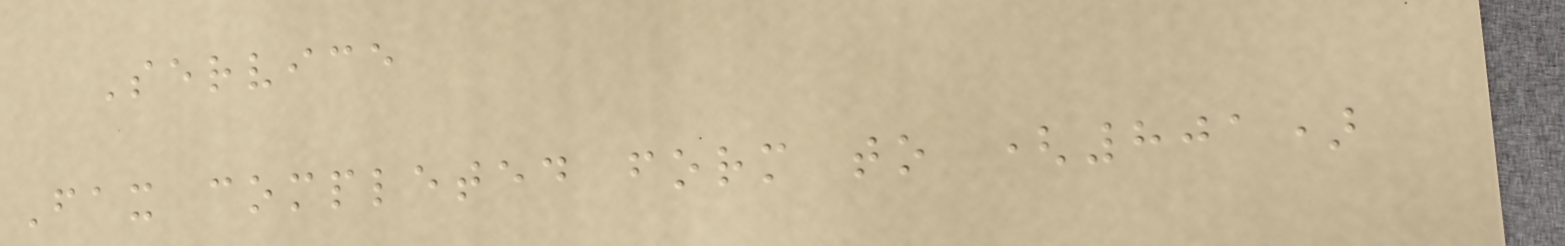Service
Fax completed form to (801)
